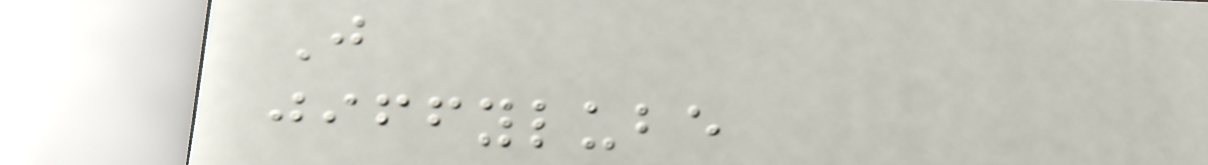J
jiffylube
